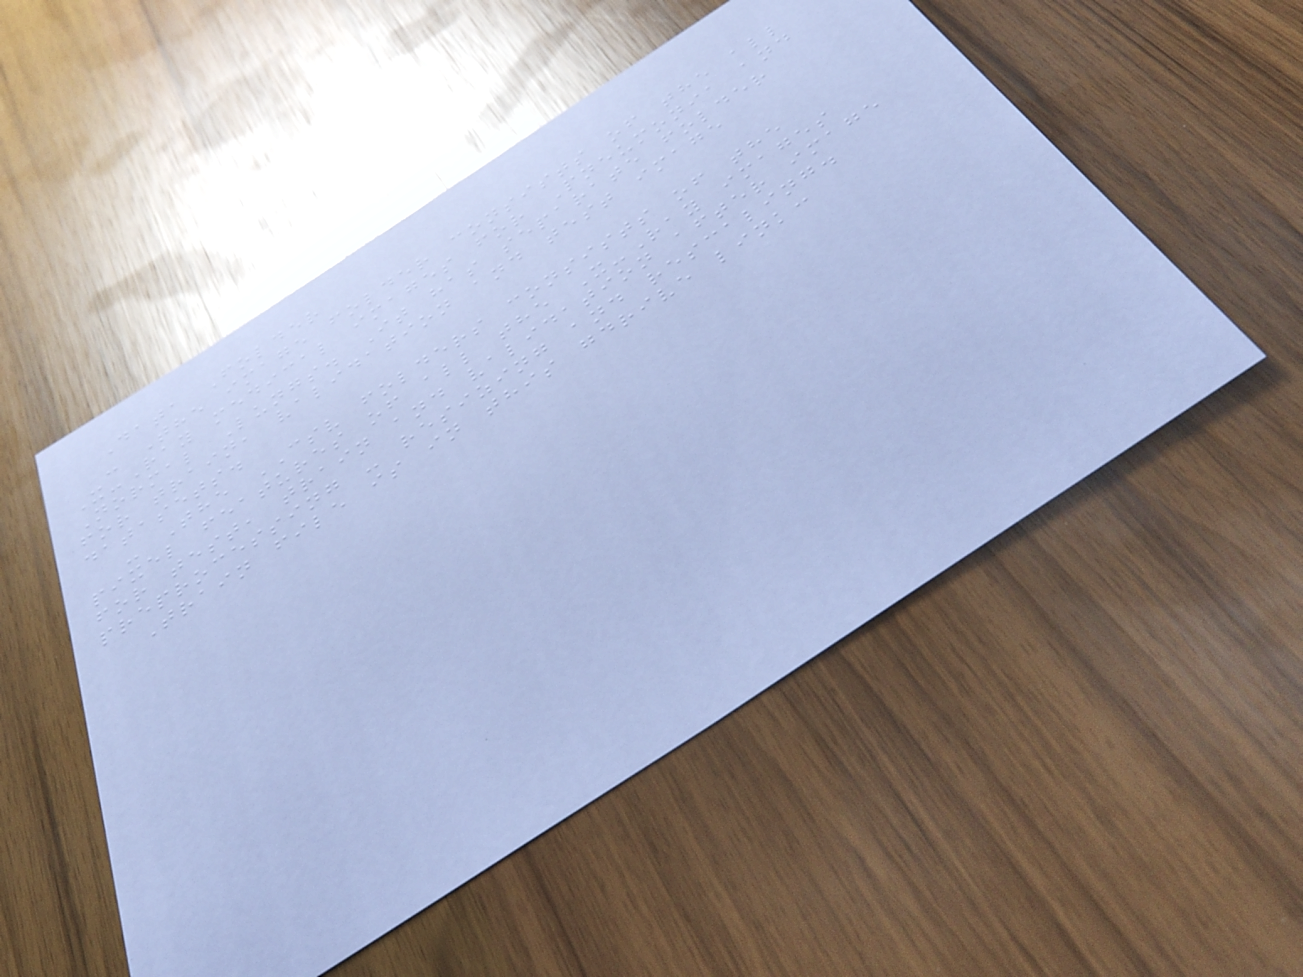Data Folder
- The image folder consists of the all
X-Ray medical images for Pneumonia and
Normal Lungs. It has separate folder
for train, validation and test image
datasets.
- The CSV folders consists of the
pixel features of all the X-Ray images
for test, train and validation after image
preprocessing - resizing and rescaling.
Train file is in this gdrive link:
